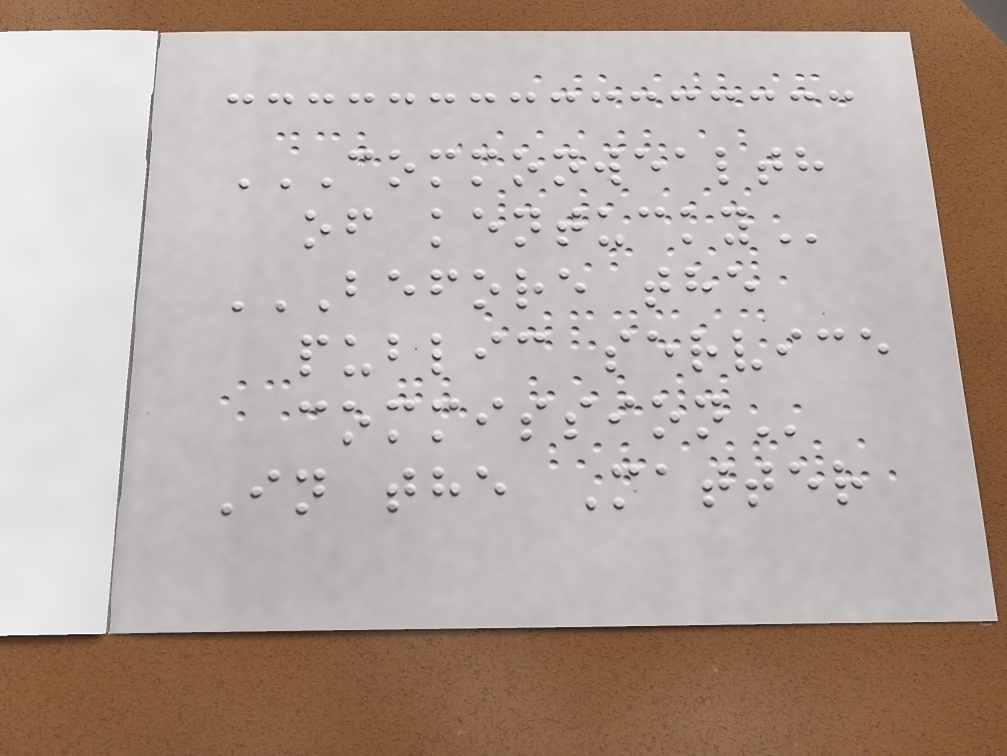COMMONWEALTH
OF KENTUCKY
BEFORE THE
PUBLIC SERVICE
COMMISSION
In the Matter
